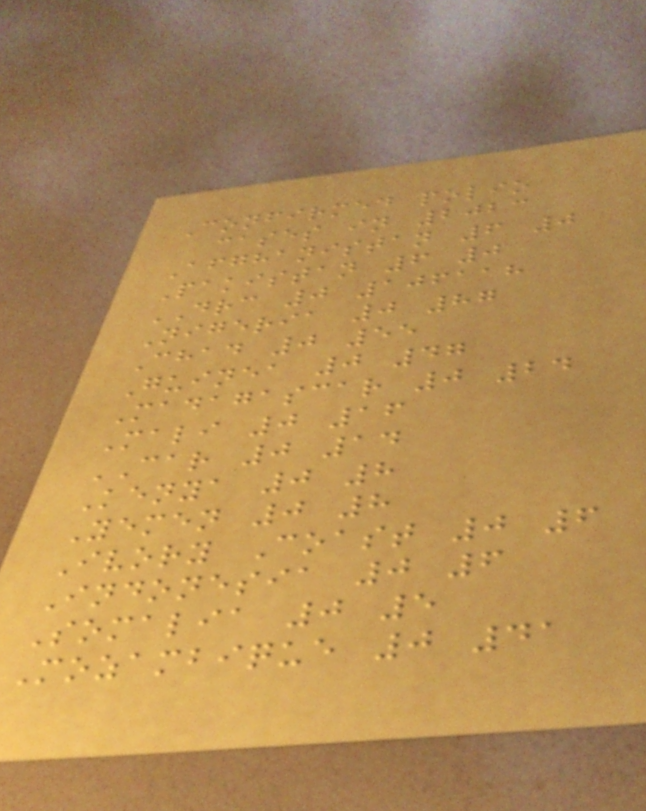Confirmed polio
cases in 2023
Afghanistan 6 0
Pakistan 6 0
DRC 0 106118
Nigeria 0 87
Chad 0 55
Guinea 0 47
Madagascar 0 24
Mali 0 16
CAR 0 14
Kenya 0 8
Yemen 0 8
Ivory Coast 0 6
Indonesia 0 6
Somalia 0 5
Mozambique 0 41
